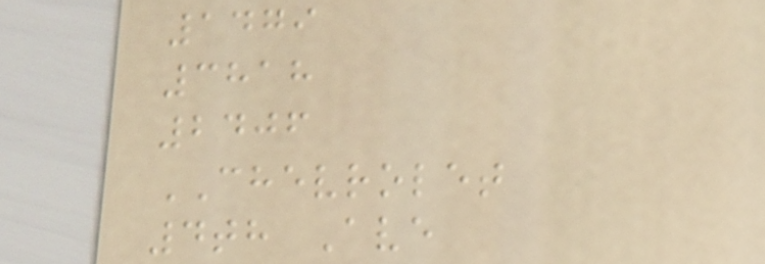1479
3818
2406
CHEVROLET
4th Ave
